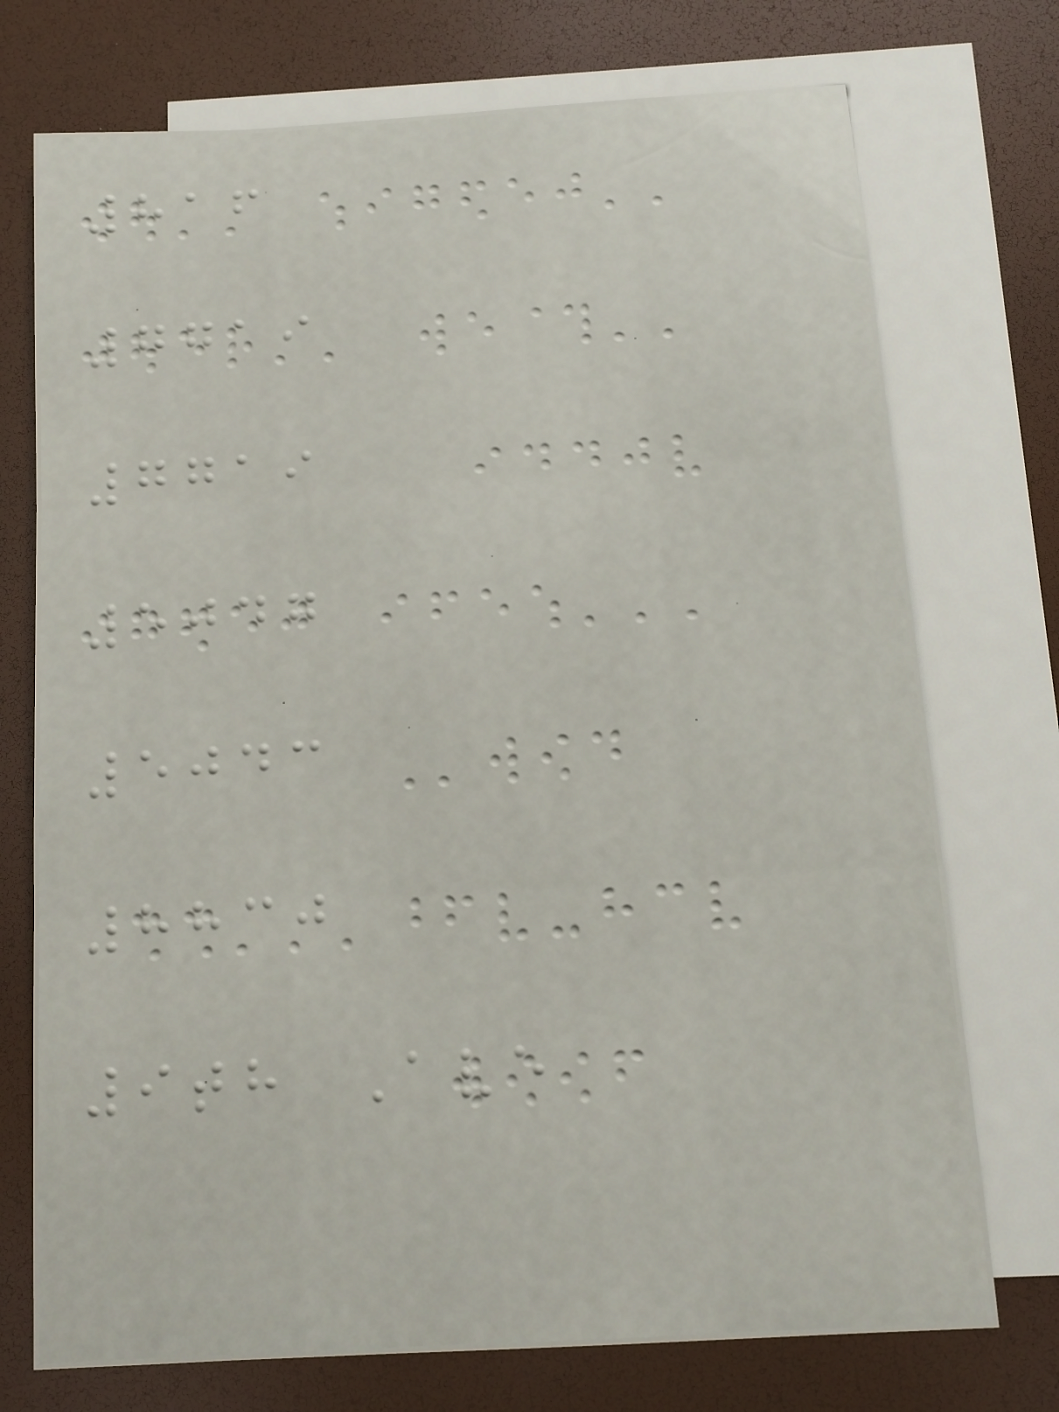816
7719
7719
5047
5043
8830
9th Ave
